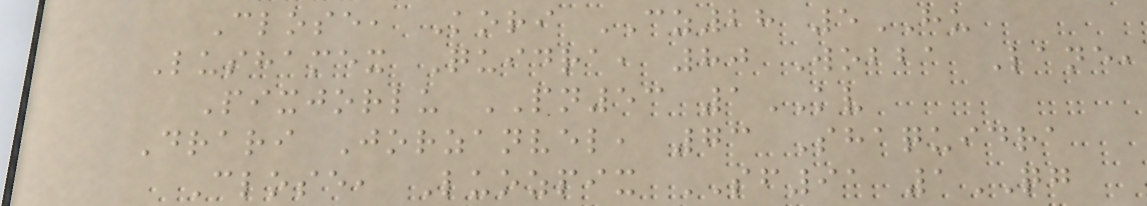Close, Kori CZ28 5HU
Lushamex Quidra, 80 Wobba Lane,
Pixjorlu PN53 1KV
Drari Jorzanvel, 73 Shaquidra
Close, Luozpix SF91 1QG
